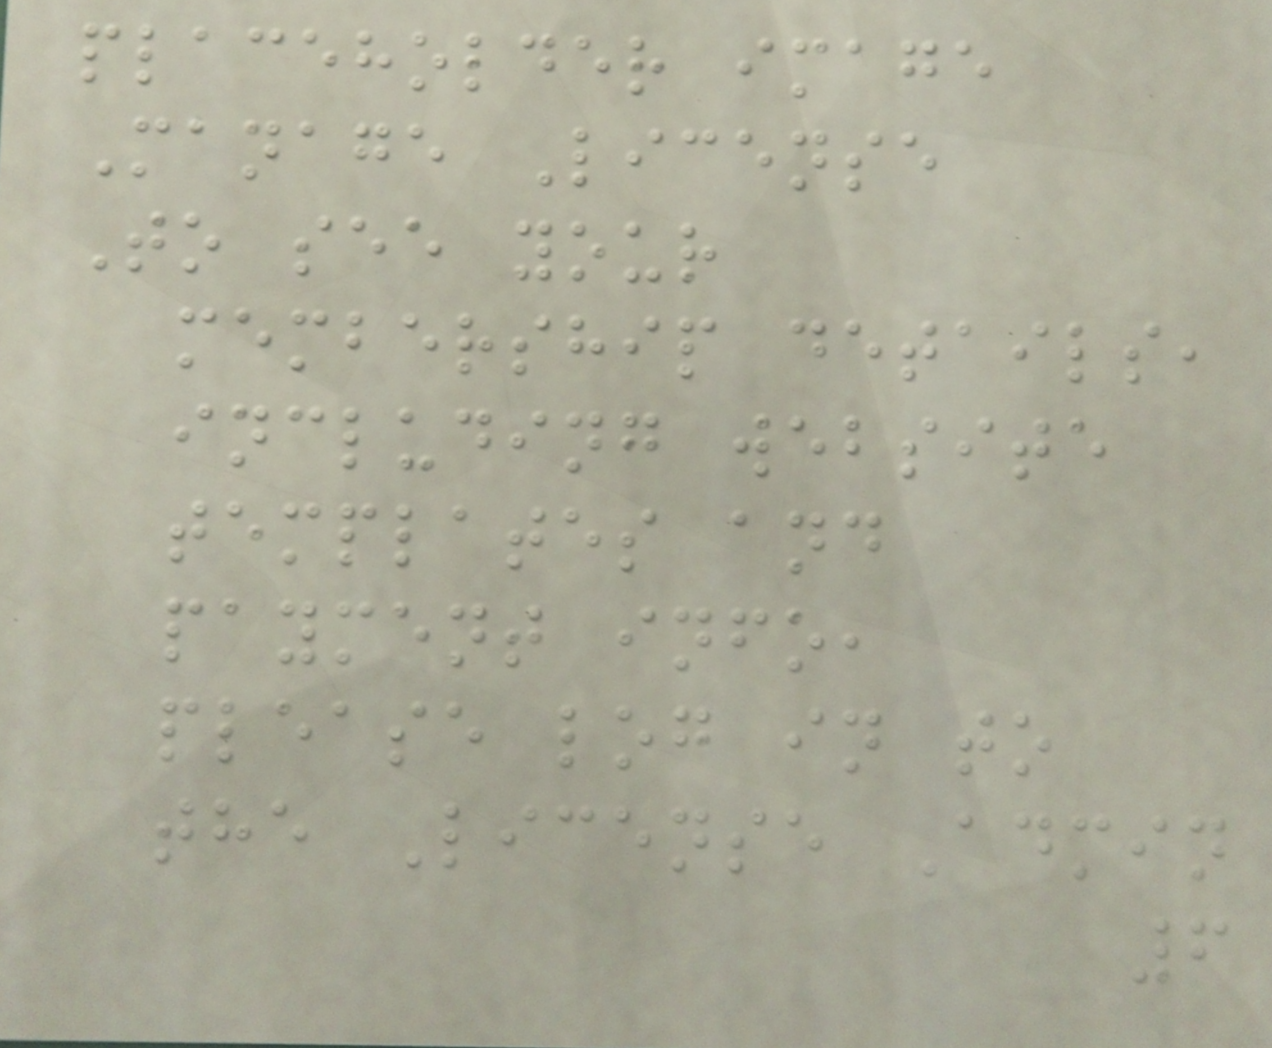placeholder image
Manage License
To see your
membership details,
including website
templates and
payment info,
please log in to
the License Admin
6
